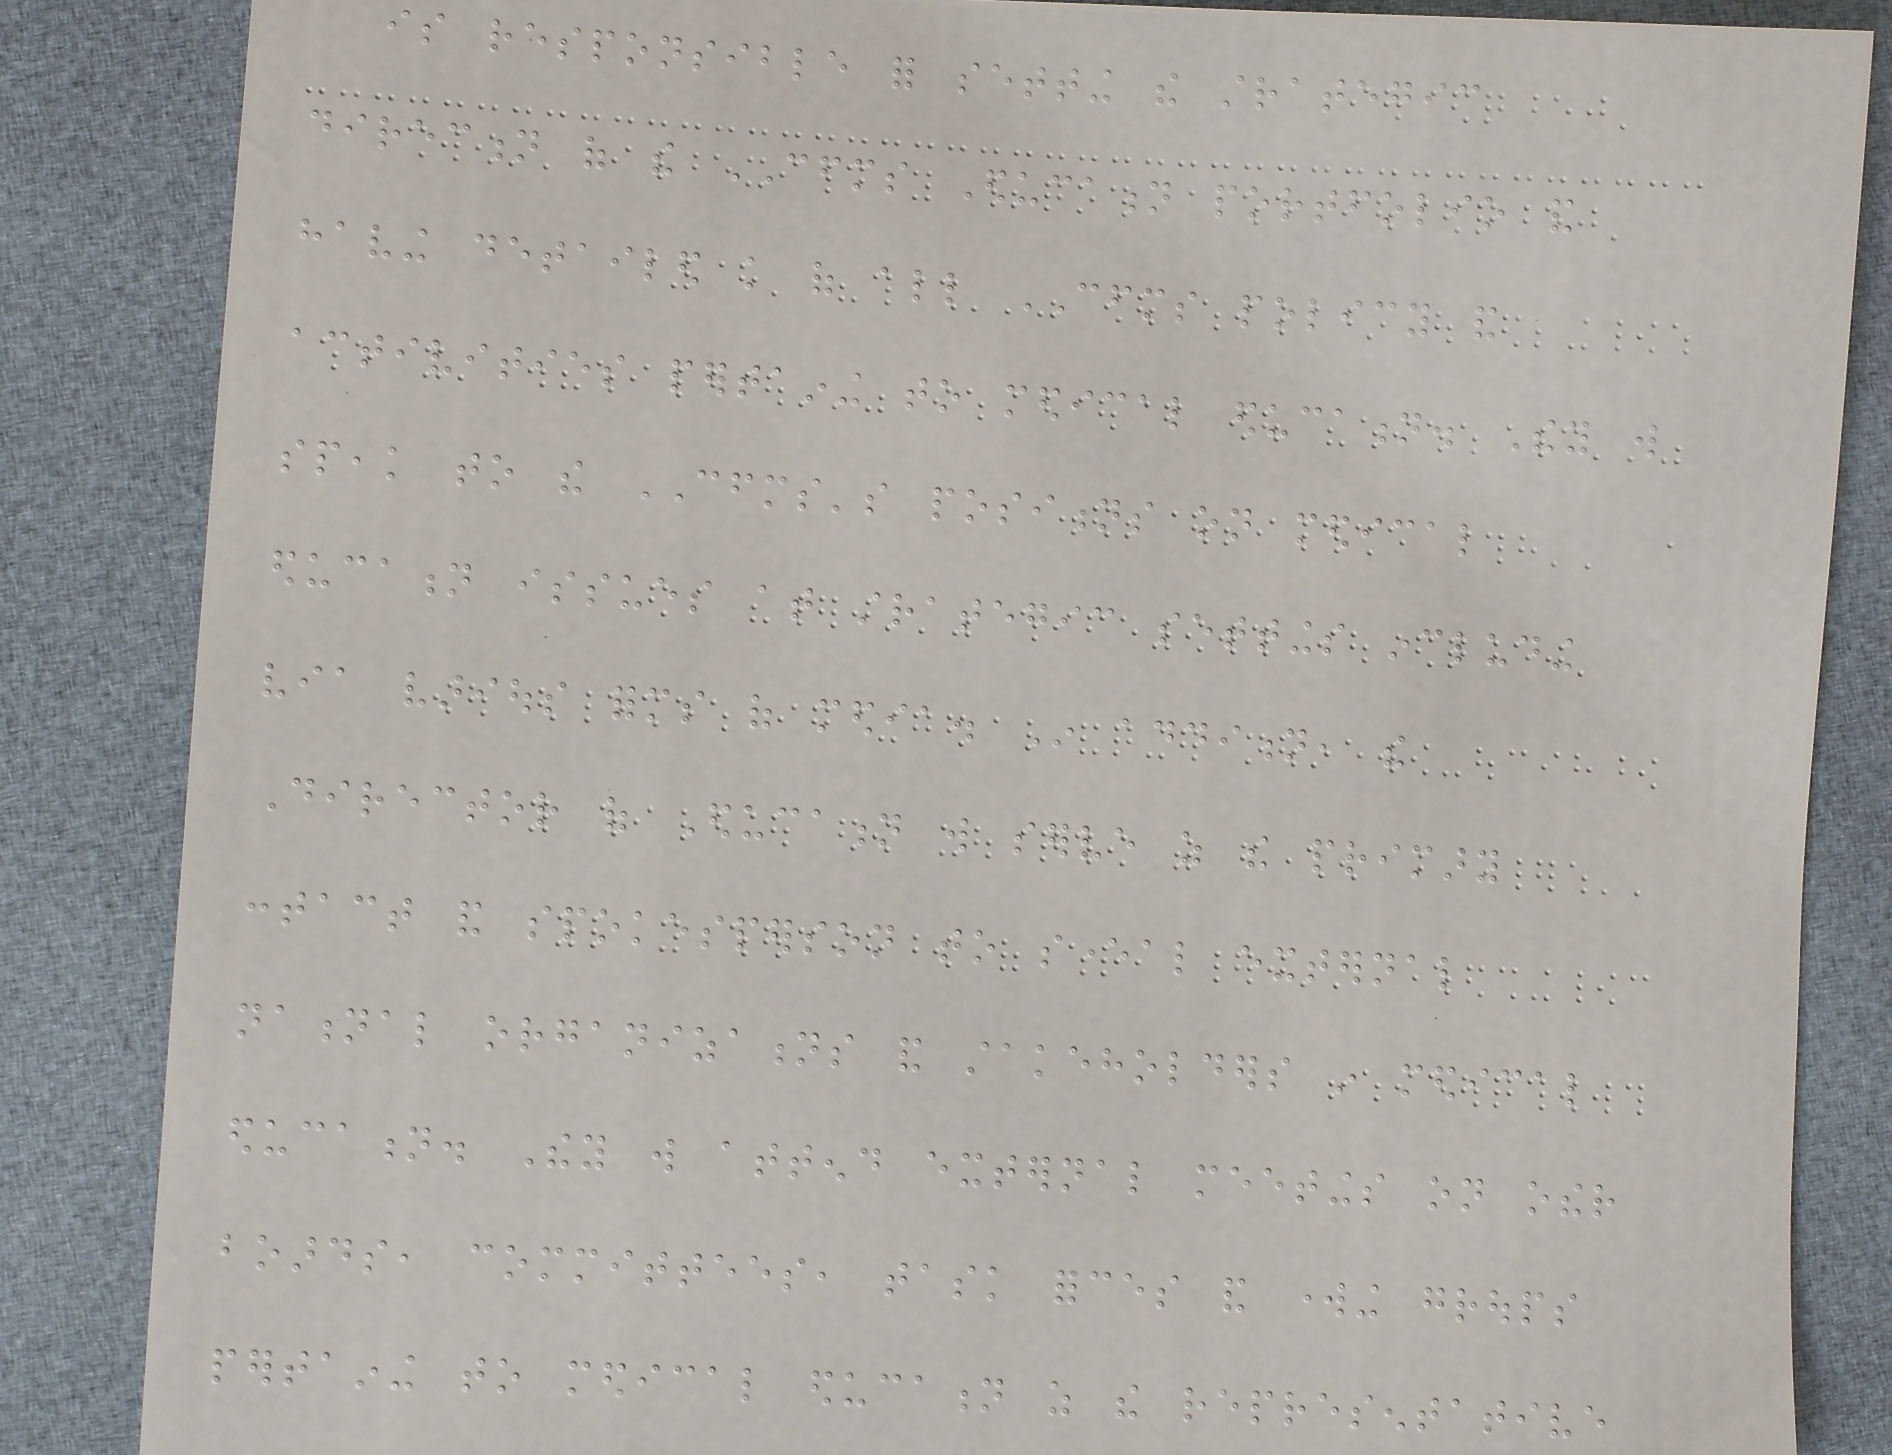is responsible for setting the strategic
direction of the CFMS Education portfolio and
having detailed knowledge of all CFMS policy and
activities pertaining to medical education. They will
speak to the CFMS's positions on medical
education issues at strategic settings including
via various forms of media. In addition, the
Director of Education will serve as the primary
contact and spokesperson to several external
national organizations and stakeholders in medical
education. They will attend external meetings on other
boards, committees, task forces and working groups
pertaining to medical education as the representative
